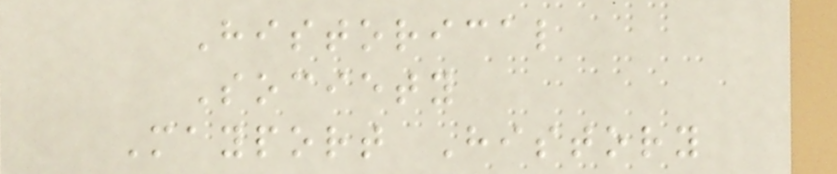Historical
Society
Mayport History
